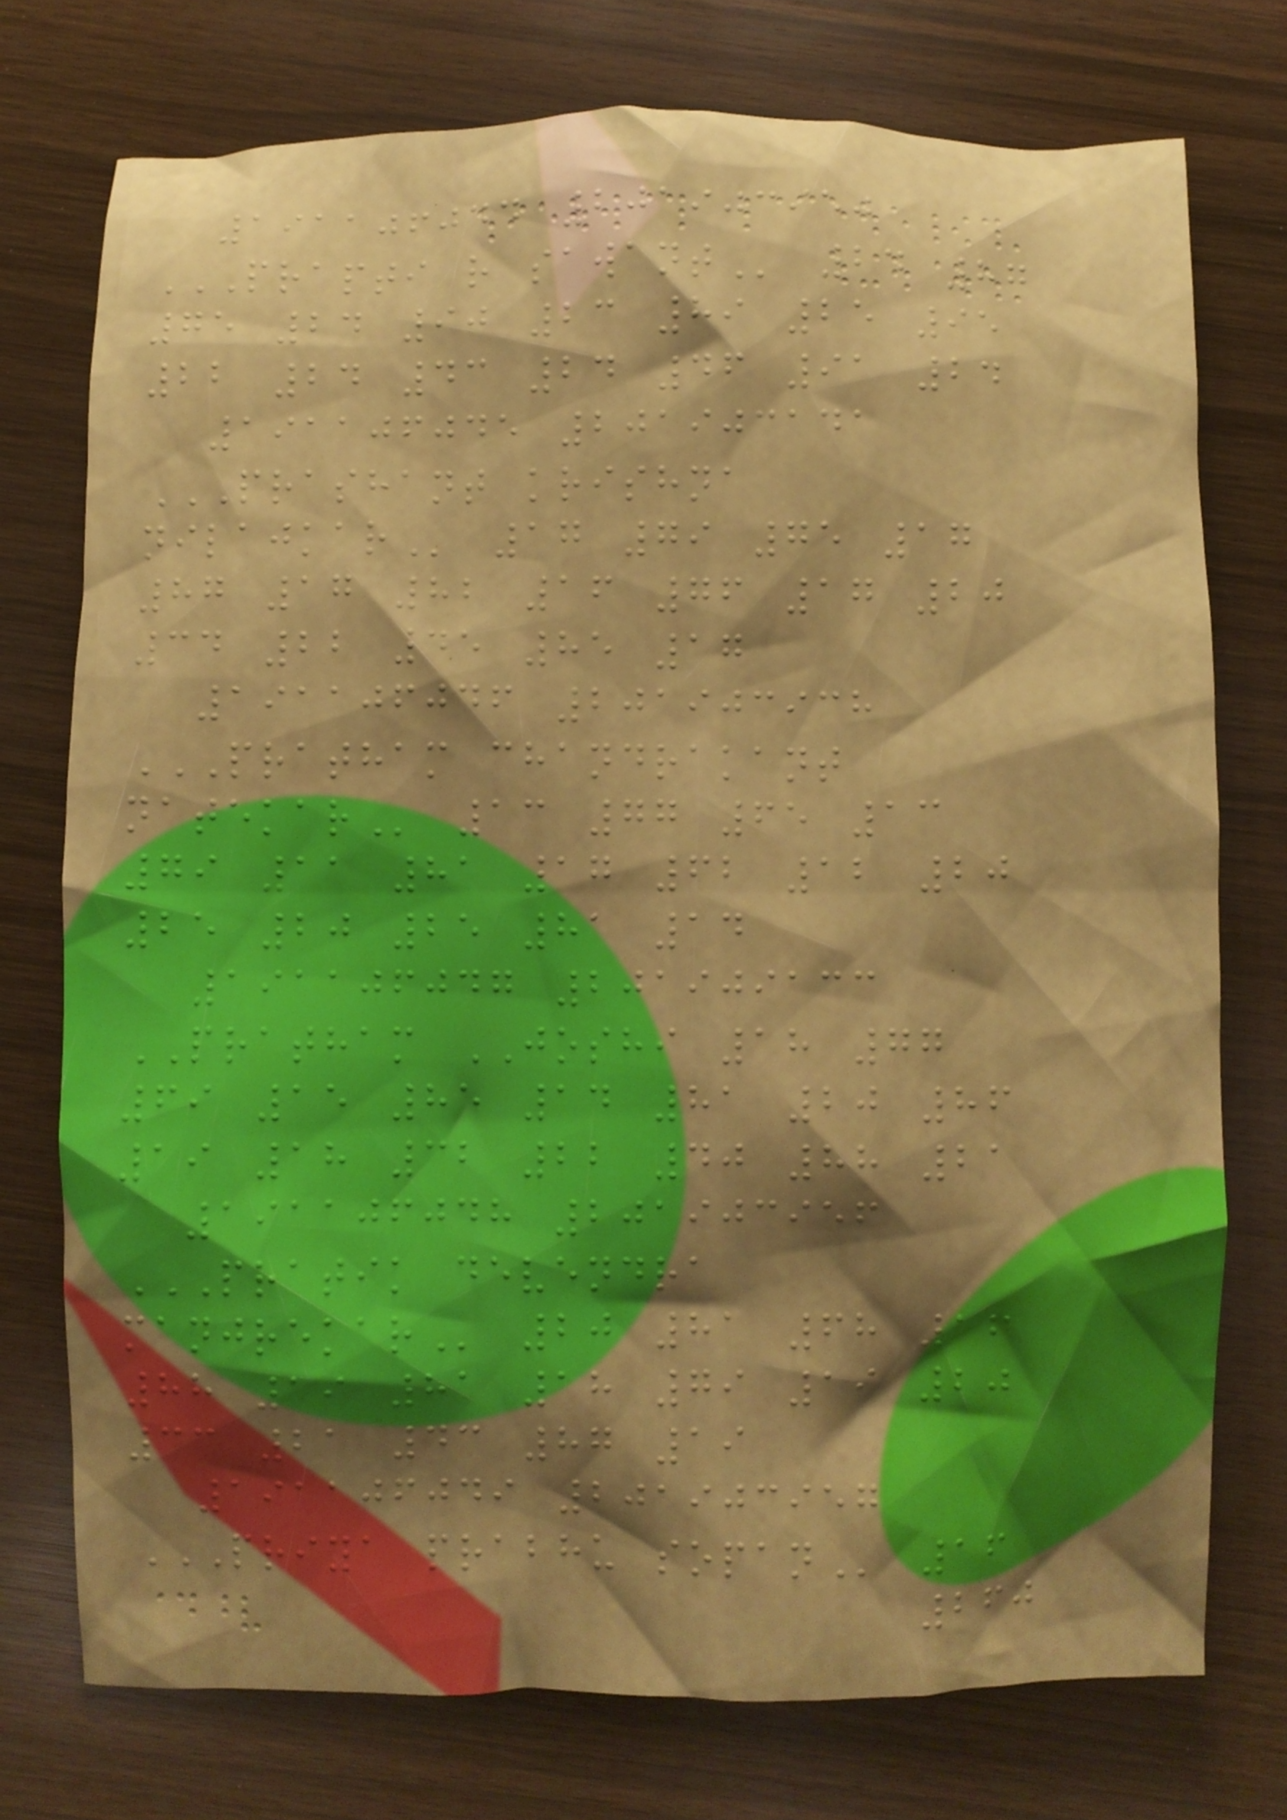191106044 201903950
PRAPTI R SAWANT 24 87
75 24 90 23 89 25 95
22 24 43 24 46 91 24
191106045 201903141
PRASHANT KRISHNA
NILAJKAR 17 79 75 17
87 17 82 16 76 17 20
34 22 45 85 17
191106046 201903938
PRATHAM CHANDRAKANT
NATEKAR 13 77 65 13
79 11 81 17 62 12 20
25 20 25 81 14
191106047 201909133
PRATHAM JOSHI 18 77
69 15 85 14 81 20 86
19 18 32 22 40 88 21
191106048 201903956
PRATIK DEVENDRA
MANJREKAR 20 81 68 16
88 19 81 18 79 19 20
33 21 43 87 19
191106049 201903957
PRIYA PRABHU SOPAN 16
260
